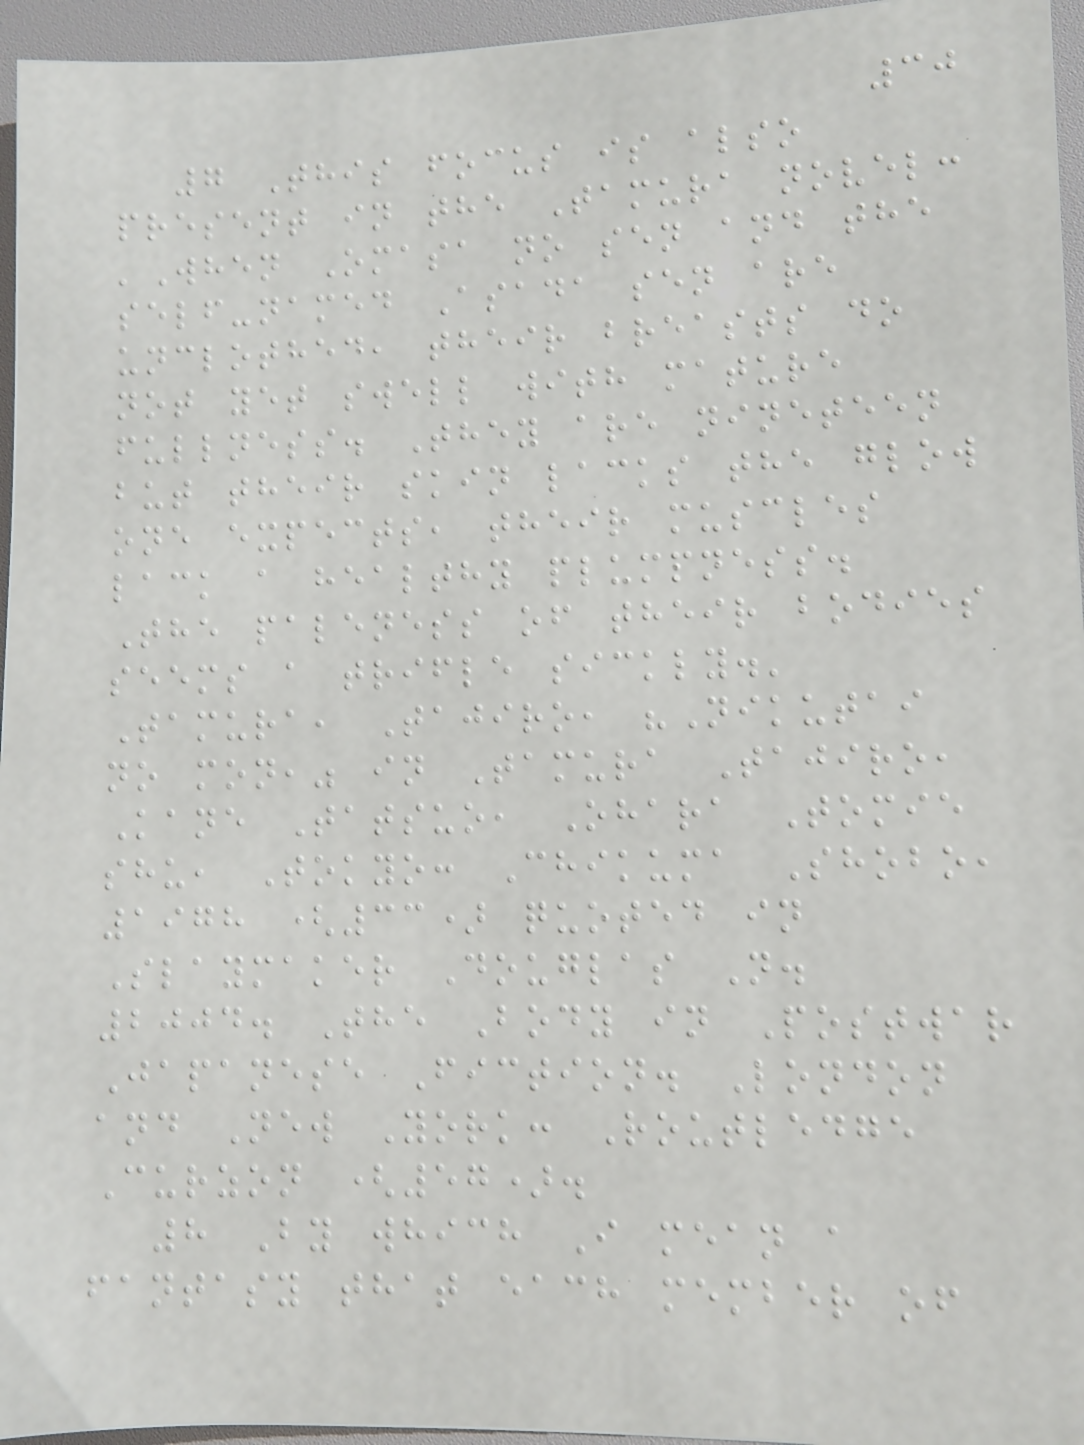30
7 This focus is also
present in the Tamura novel:
'When Omasa no sen and the
self-named Asada sen are
unclothed, their breasts do
not yet swell with mature
fullness. They are nineteen
but their skin lacks the glow
one expects, their muscles
lack a healthy plumpness.
The paleness of their bodies
seems a trifle sickly.'
Tamura, Tajiro, "Nikutai
no mon," in Tamura Tajiro,
Kane Tatsuo, Ohara Tomie
shu, Tokyo: Chikuma Shobo,
1978 (33) quoted in
Slaymaker Douglas N.
2004. The Body in Postwar
Japanese Fiction. London
and New York: Routledge
Curzon (57).
8 By which I mean a
fantasy that each member of
